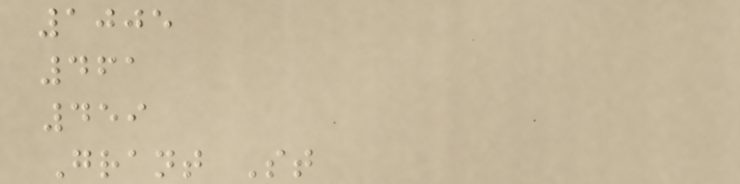1005
461
459
Grant St
